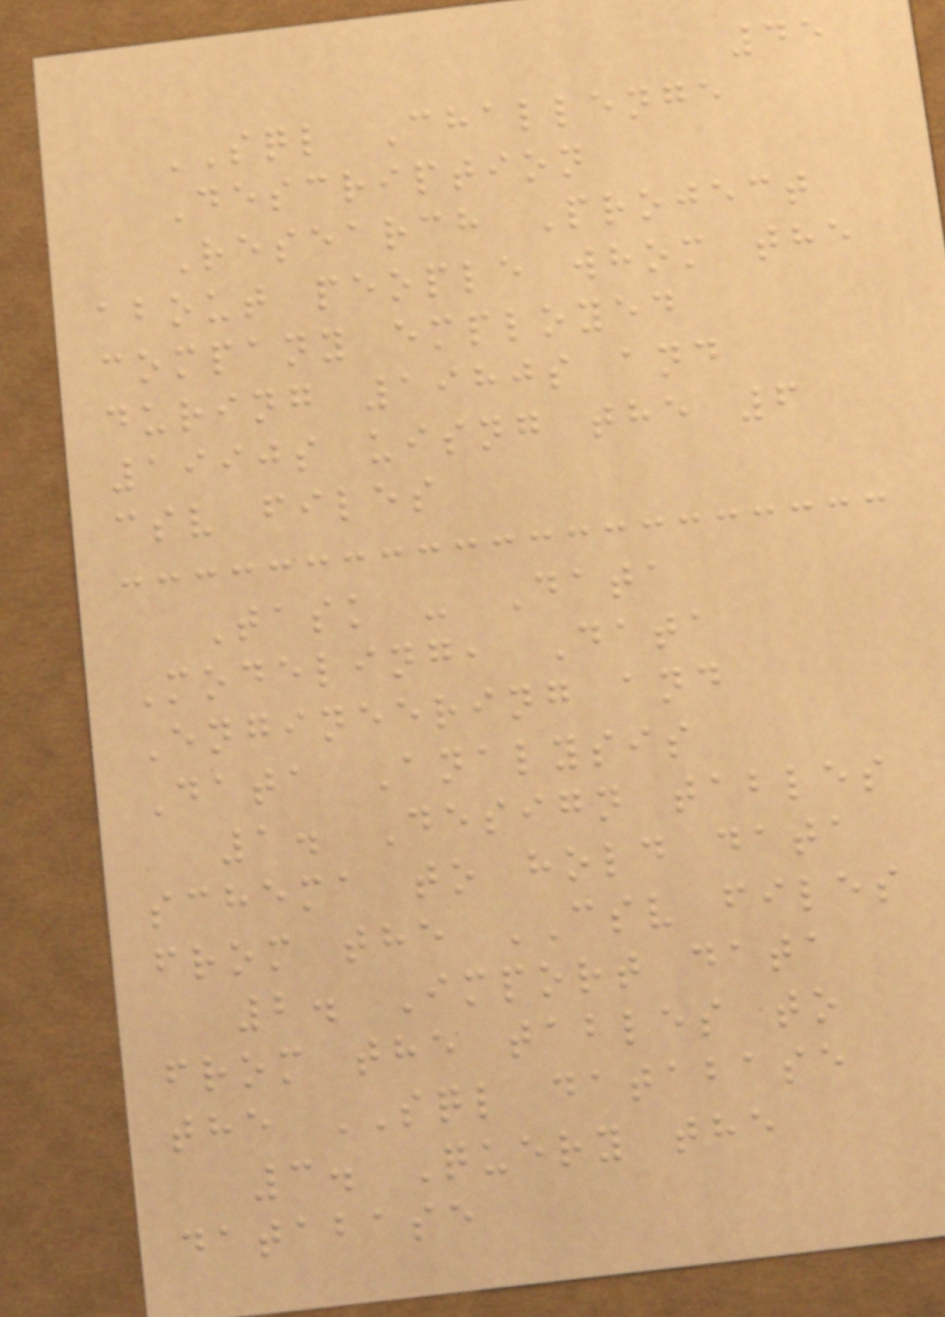45
SQL Challenge
Description
Research Project
about people whom the
company employed
during 1980s and
1990s uisng the 6
csv files
Task - Data
Modeling, Data
Engineering and
Data Analysis
1. Design tables
schema to hold data
from the CSV files
2. Import data
from the tables to
the SQL database
3. Query the
database
